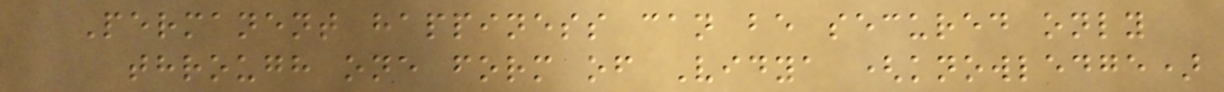Permanent happiness can be secured only
through one form of Vidya (knowledge)
